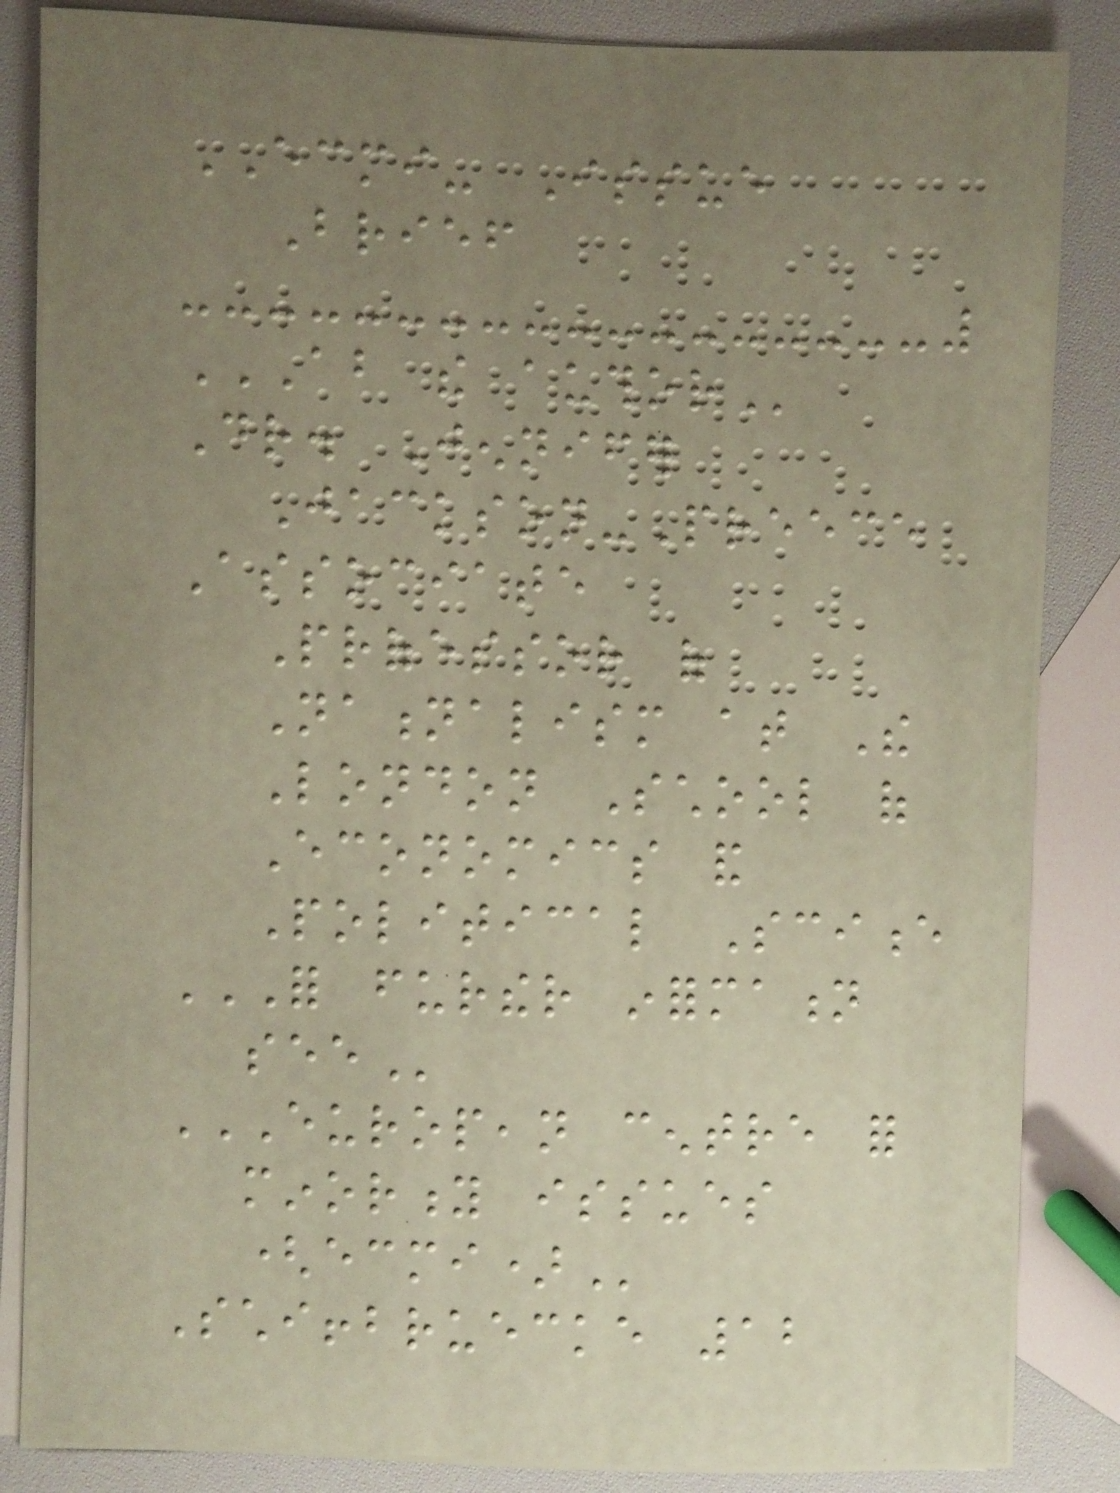ECMI- Issue
Brief
ABOUT THE AUTHOR
Dr. Jennifer
Jackson-Preece
Associate
Professor of
Nationalism at The
London School of
Economics and
Political Science
FOR FURTHER INFORMATION
SEE
EUROPEAN CENTRE FOR
MINORITY ISSUES
(ECMI)
Schiffbruecke 12
